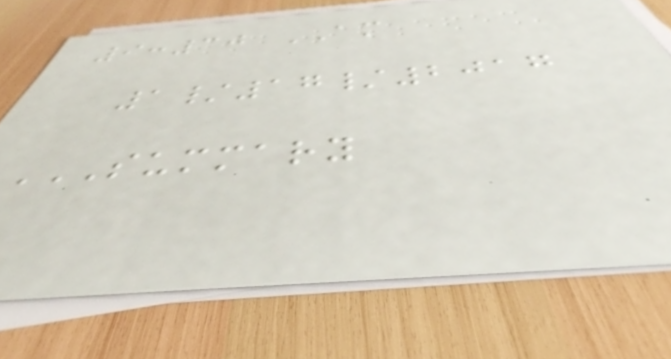9:30 AM
1/17/2017
SUMMARY
